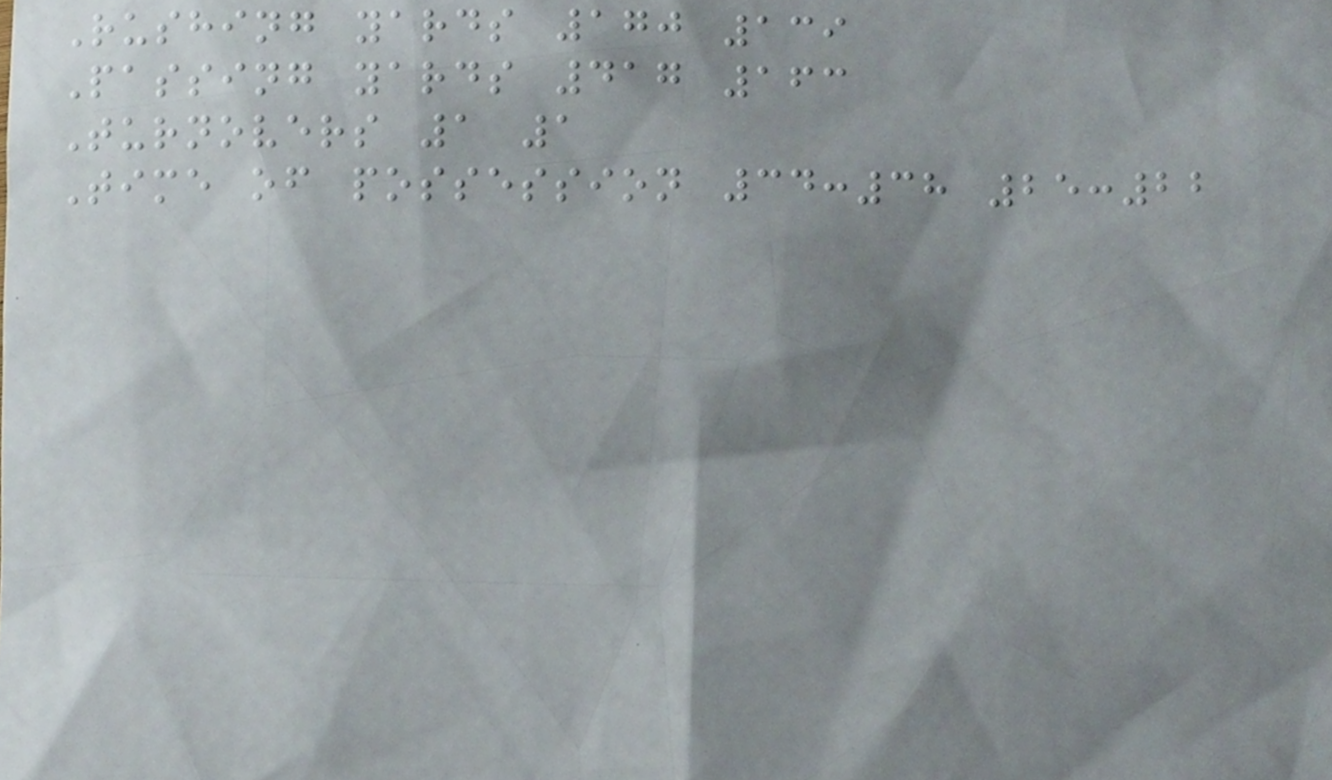Rushing yards 170 139
Passing yards 417 163
Turnovers 1 1
Time of possession 34:38 25:22
